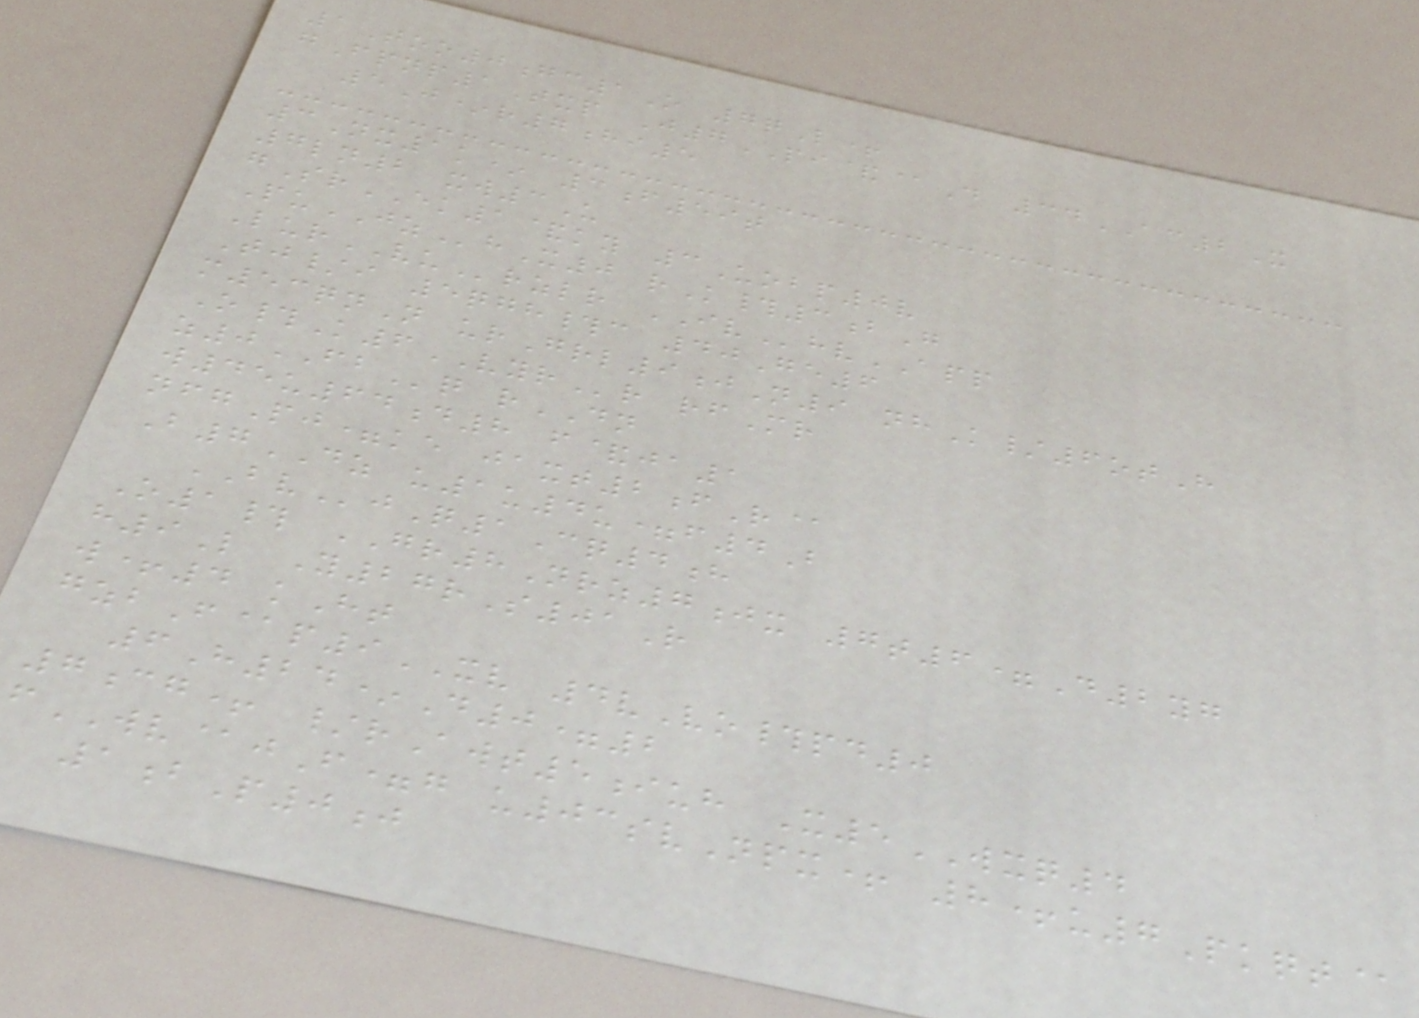1Too0gc1O 7qL+
gFpnp1Txp J7PI&@D 34AC2X
5J*r7hi5
3Nx1k* 3f59t
7ln2 xw3U
gSrEK1&ky 3Uobp0v
PuJZhX0 rK#3bG
LurVUrzlr IVhvAPP
Tj/i 5qgh#c 40Ge6
m53qnN urGrl9jN9 nhK/6otH
O#K6VYRr rfMr
z0FBq rDN
w45u64d8 f&ja1
nfgPj=ke jaxt2fR@
B7DZ u1u4u=f4B
BVjQ1Cq4h
O1# GR8Nrz7jx 7t6=D2yg
h9L Y27rS01R
w+4 kHt
gzbF@p9XV 4vVo#pd0
6H24*D0=2
7cg+ /rAwt5iuh X5WXQ4
fWV@jF=g u03svNpx+ 8+u7Pkqt@
1bP0j
